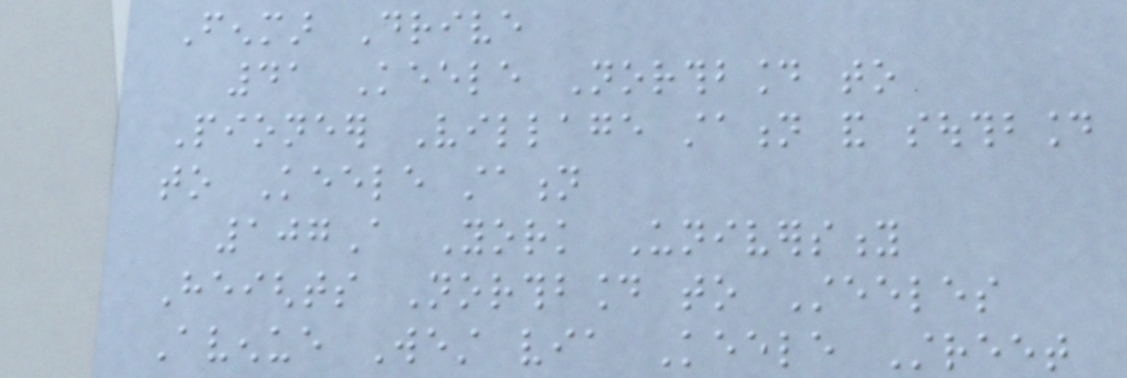Fenmar Drive
41 Keele Northbound to
Pioneer Village station and southbound
to Keele station
107A York University
Heights Northbound to Steeles
Avenue West via Keele Street
